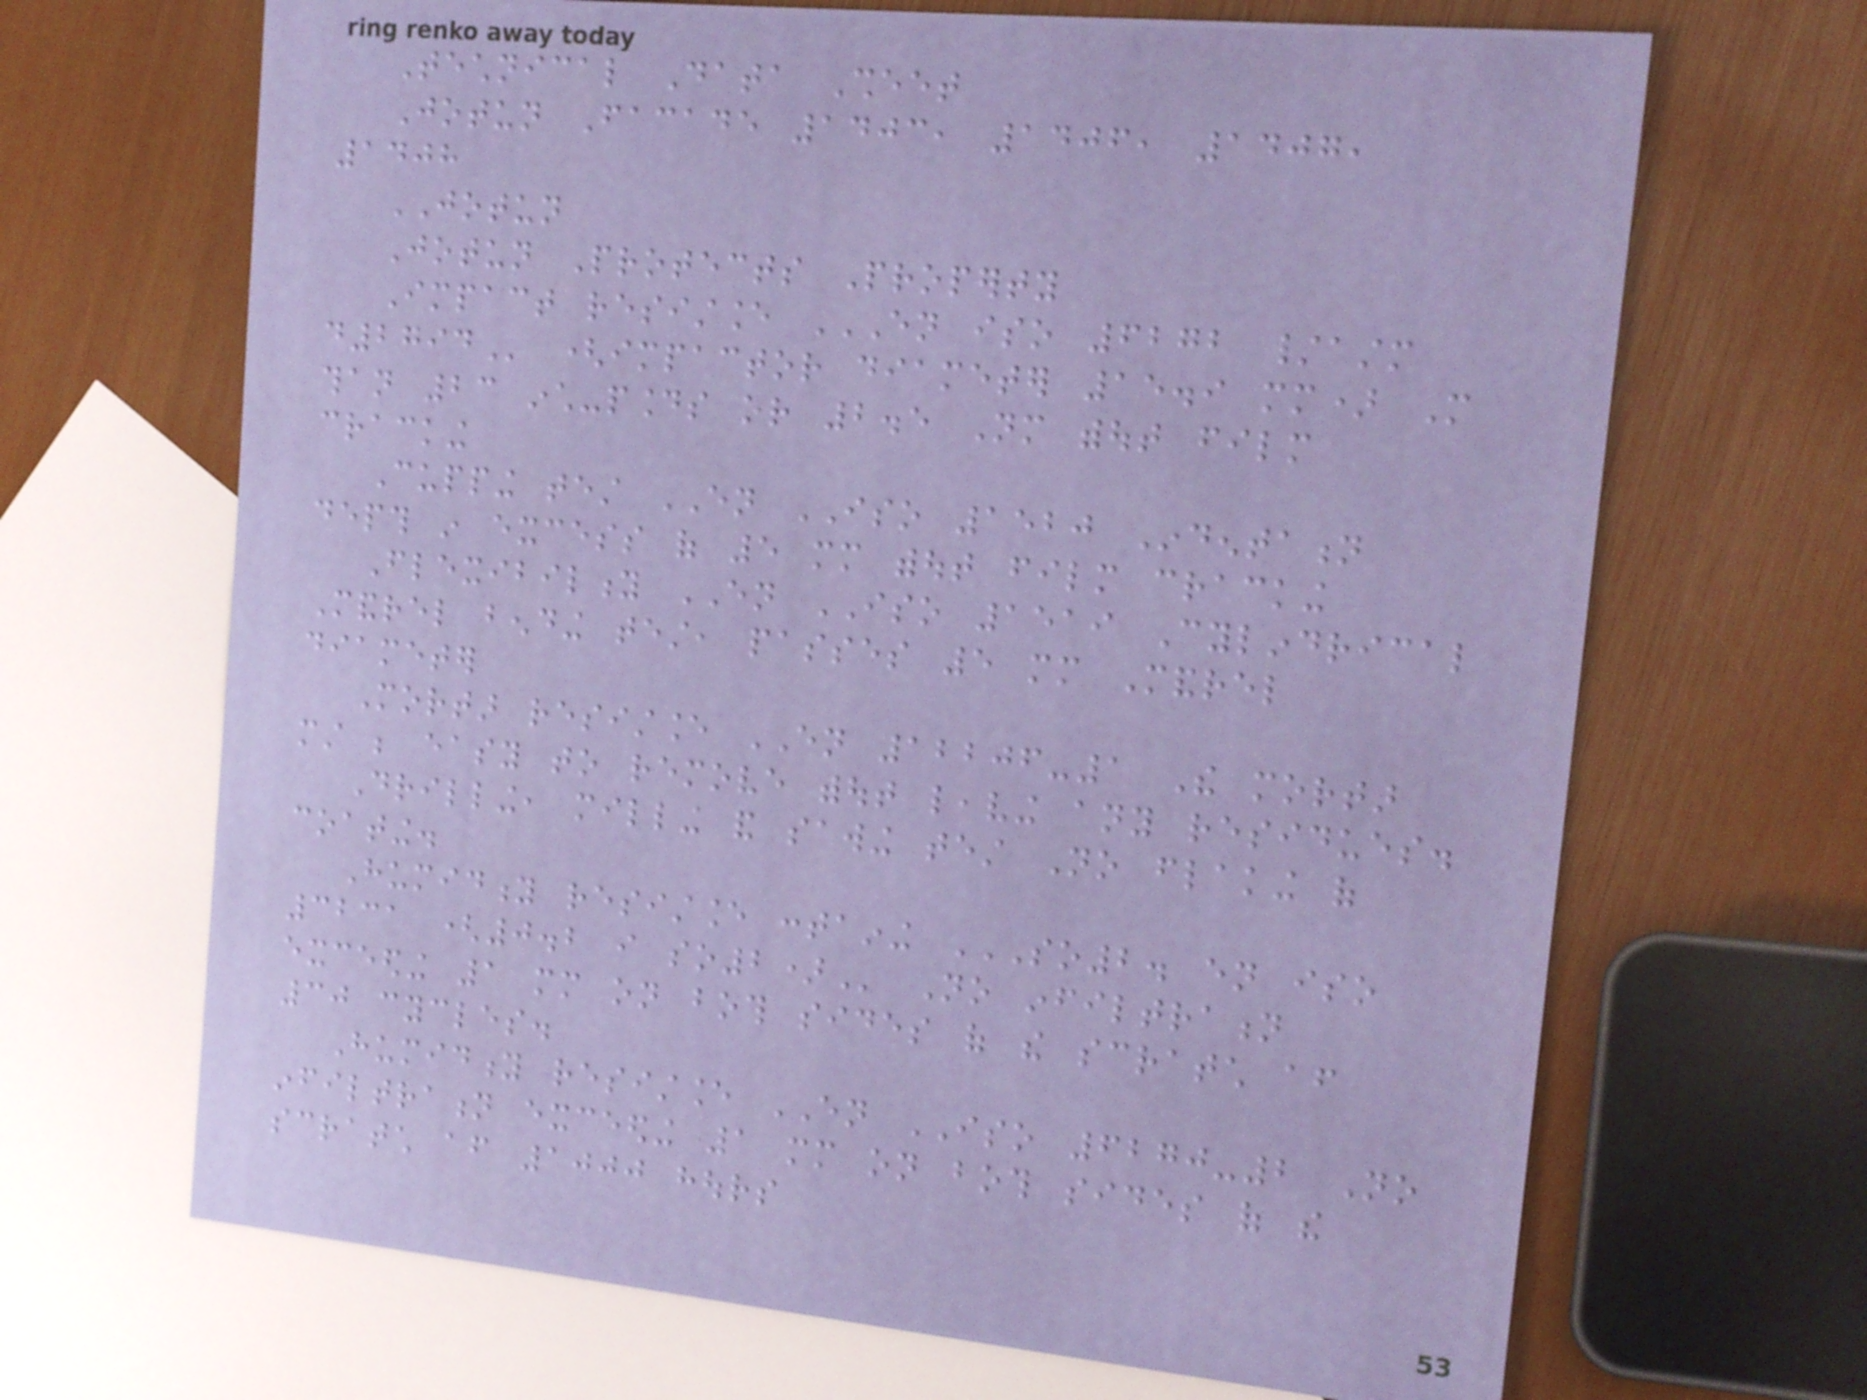Technical Data Sheet
Jotun Facade 1403, 1406, 1407,
1408
JOTUN
Jotun Protects Property
Impact resistance EN ISO 6272 /ASTM
D2794 (impactor diameter 15.9 mm) More
than 23 inch-pounds or 2.5 Nm without film
cracking
Cupping test EN ISO 1520 Indentation
depth in excess of 5 mm without film cracking
Flexibility EN ISO 1519 Cylindrical
Mandrel bending test, passes 5 mm Mandrel
diameter
Mortar resistance EN 12206-1 The mortar
must be easy to remove without leaving any residues.
Drilling, milling and sawing test No flaking of
coating.
Humidity resistance containing SO2. EN ISO
3231 (0.2 I SO2) No infiltration
exceeding 1 mm on both sides of the scratch after
30 cycles.
Humidity resistance EN ISO 6270-2 No
infiltration exceeding 1 mm on both sides of the
scratch after 1000 hours
